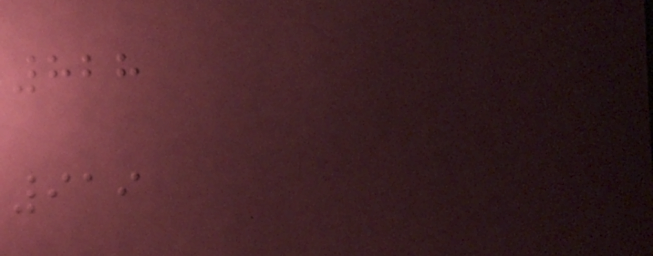828
919
